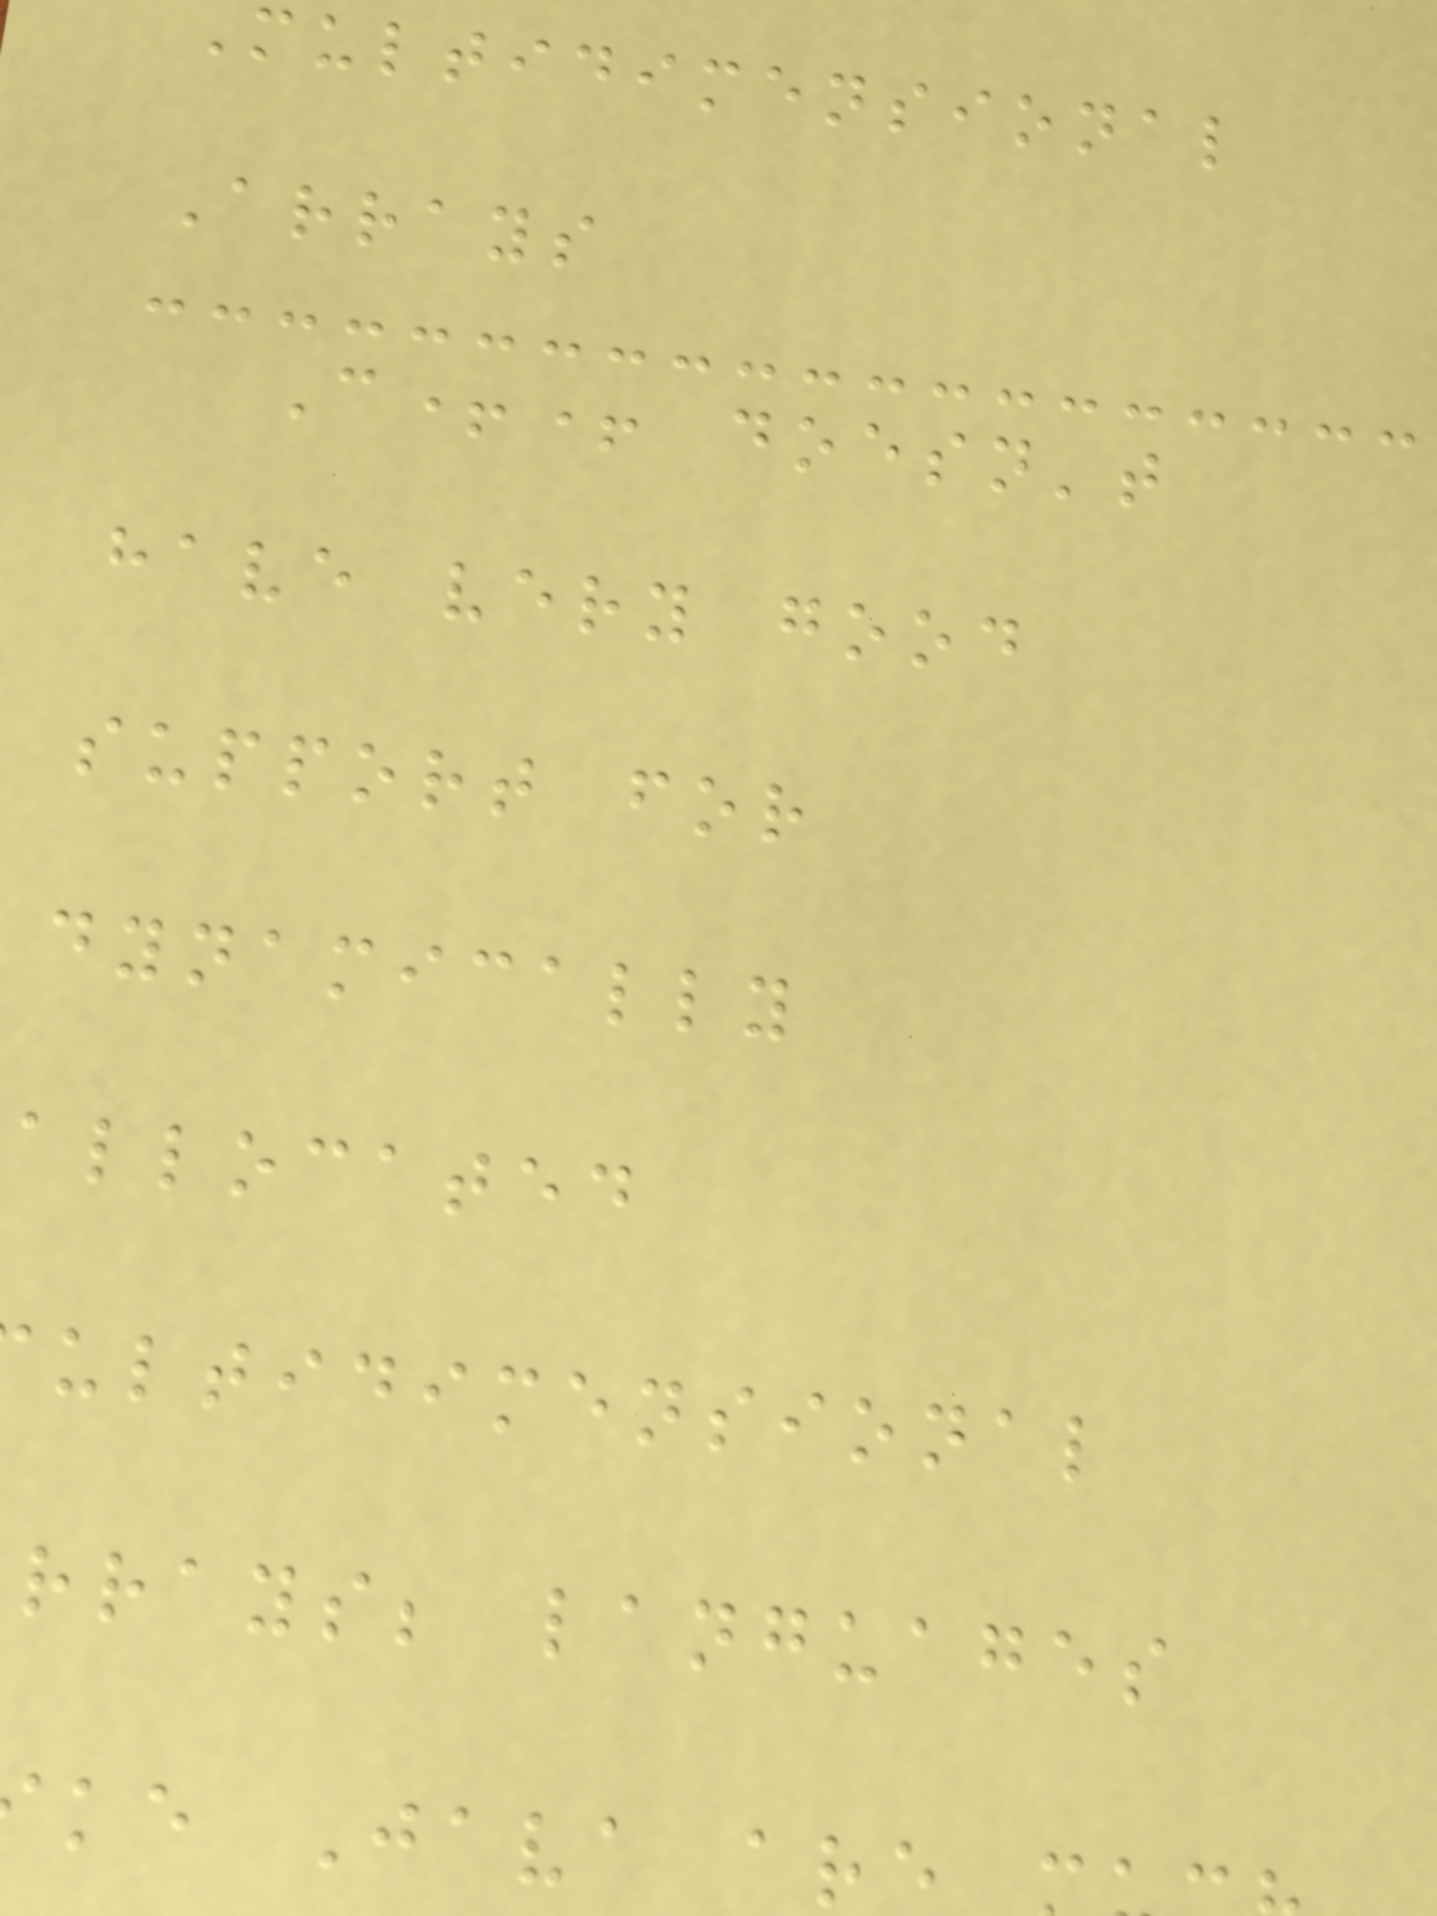multidimensional
Arrays
C++ doesn't
have very good
support for
dynamically
allocated
ultidimensional
rrays; languages
ke Java are
